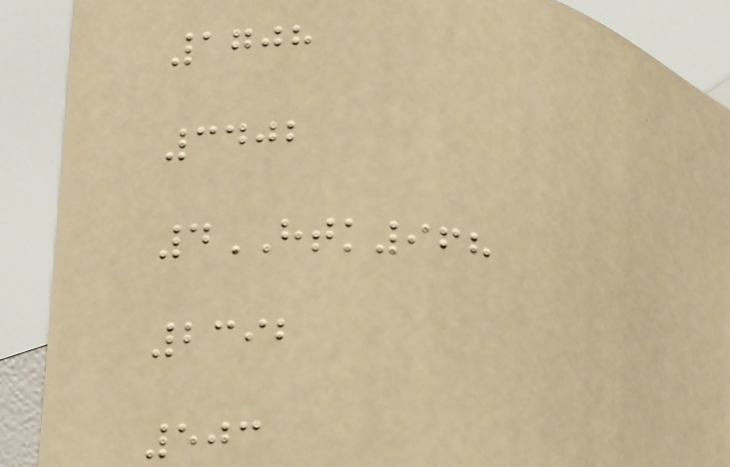1708
3402
4HTK968
2392
503
